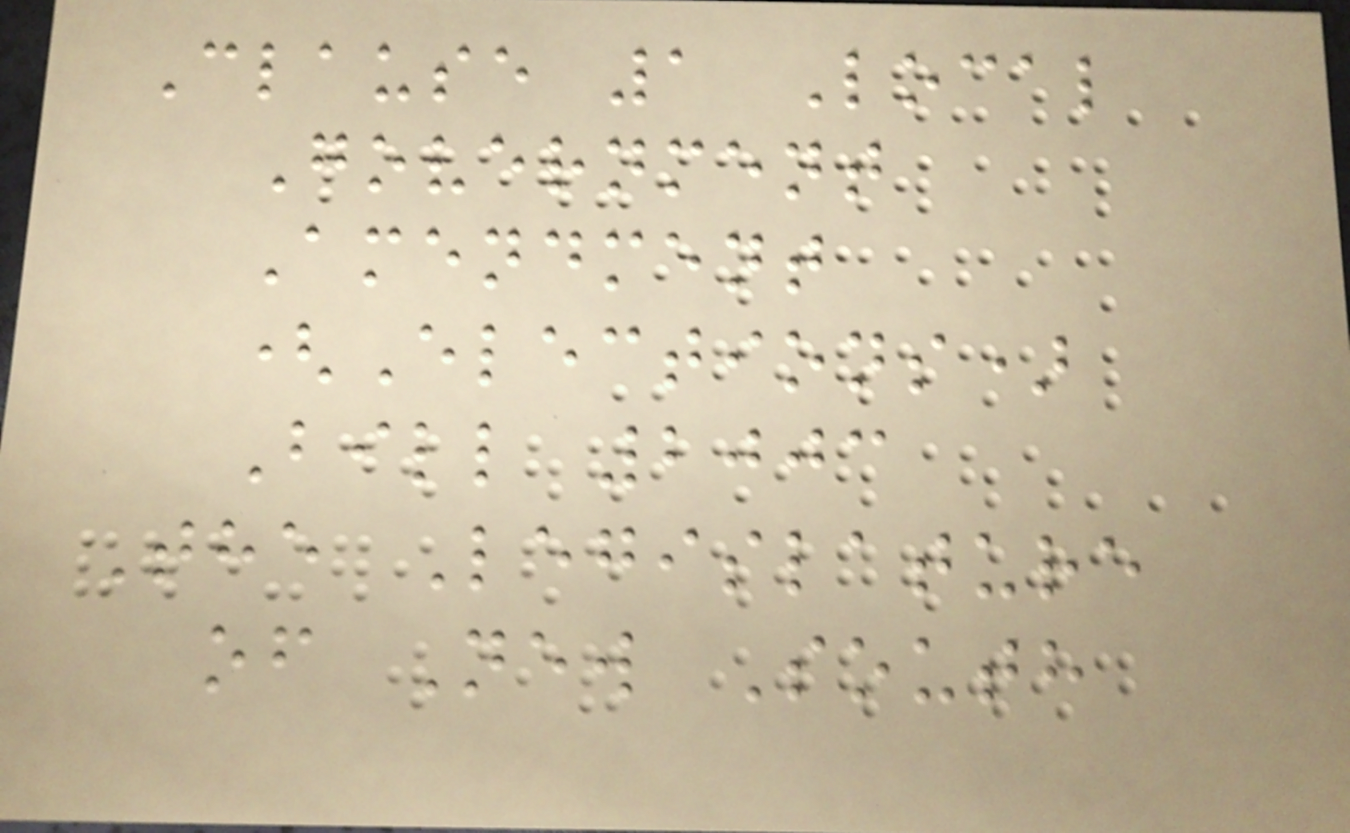Clause 1 Local
Government
Amendment
(Elections)
Bill 2003
The Legislature
of New South
